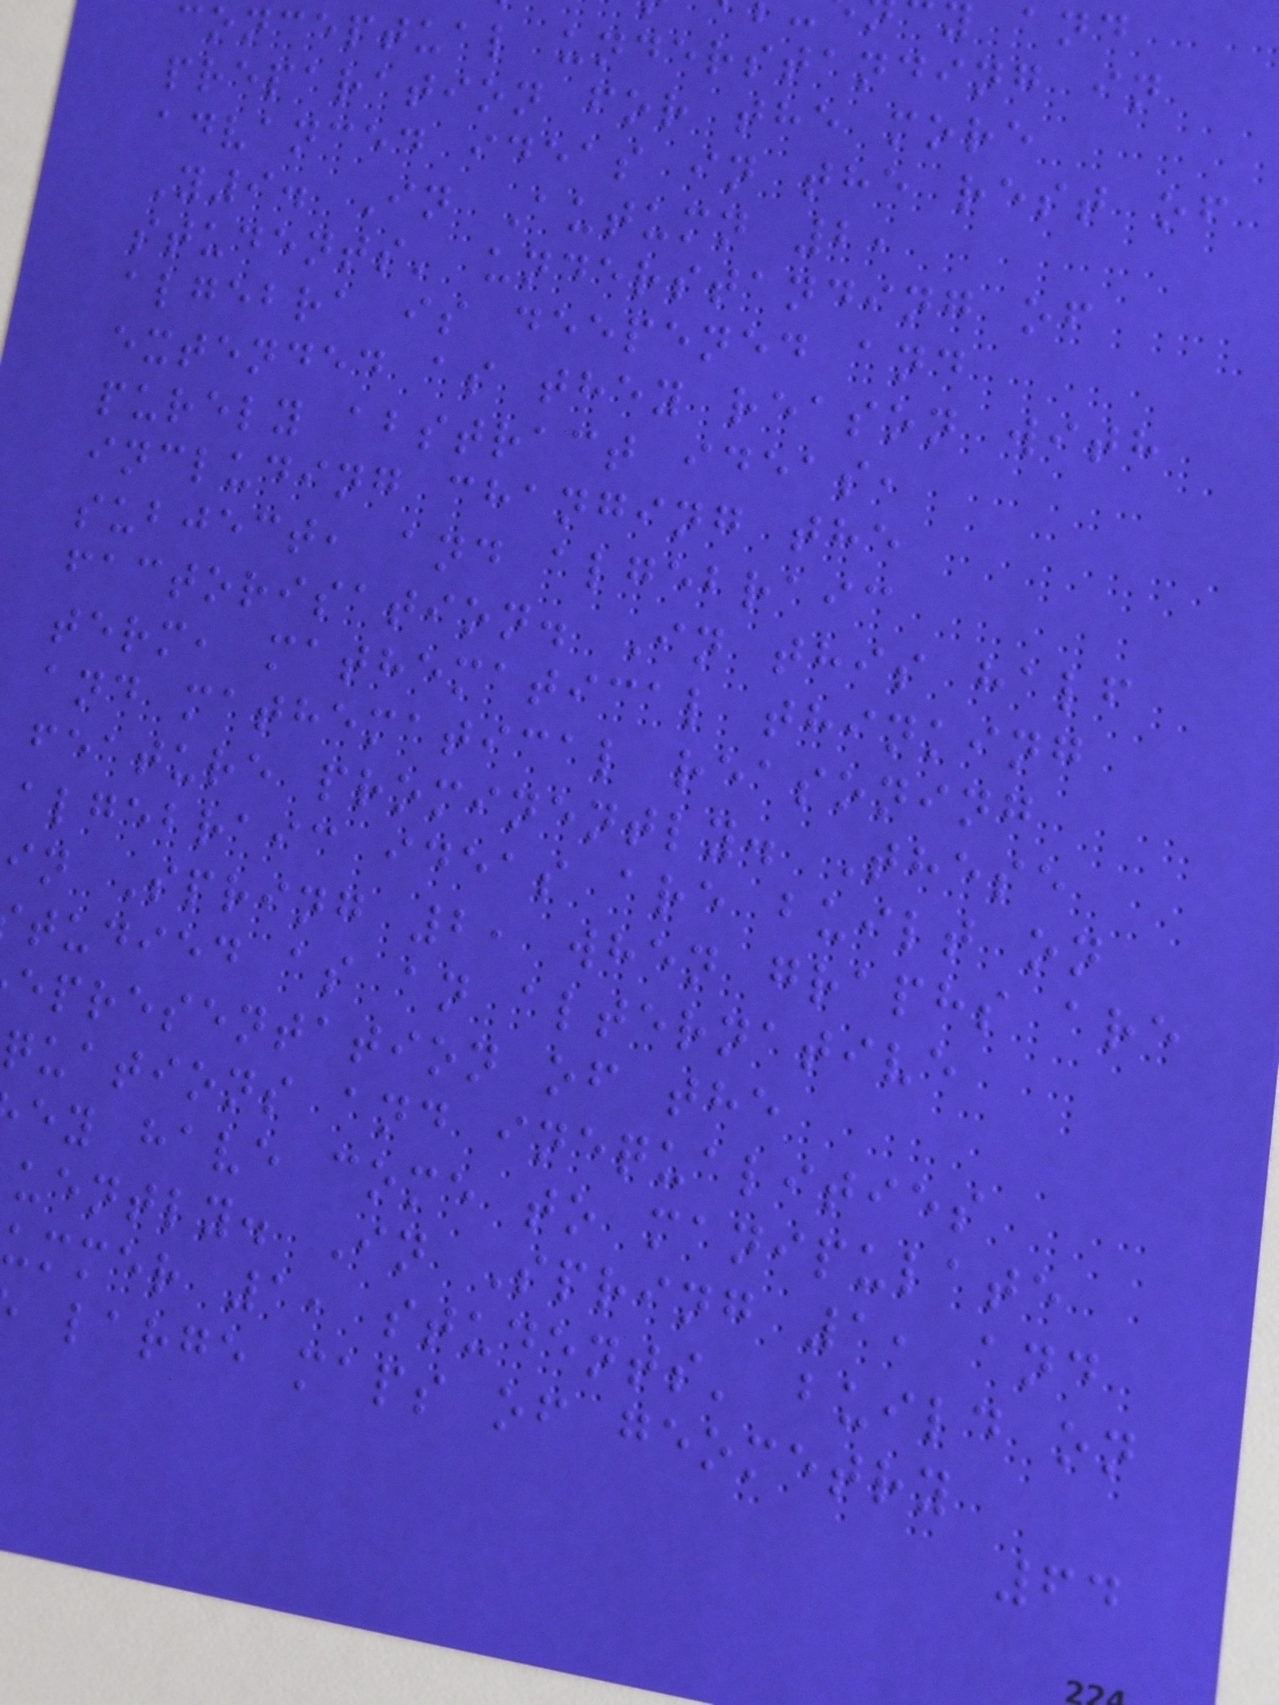conceptual understanding in
preparation for the more
advanced ideas in the rest of
Y9. In Autumn 2,
students' understanding of
algebra is deepened and
extended as they reason with
purely abstract ideas,
including changing the
subject, and algebraic
factorisation. In this half
term, mathematical thinking
and mathematical reasoning
feature prominently. These
algebraic ideas are built on
in Spring 2, when graphs are
tudied as an alternative
epresentation of the
quations and inequalities
ey have come to manipulate
uently. In Spring 1, and
ummer 1, students' build on
large maps of geometry
64
